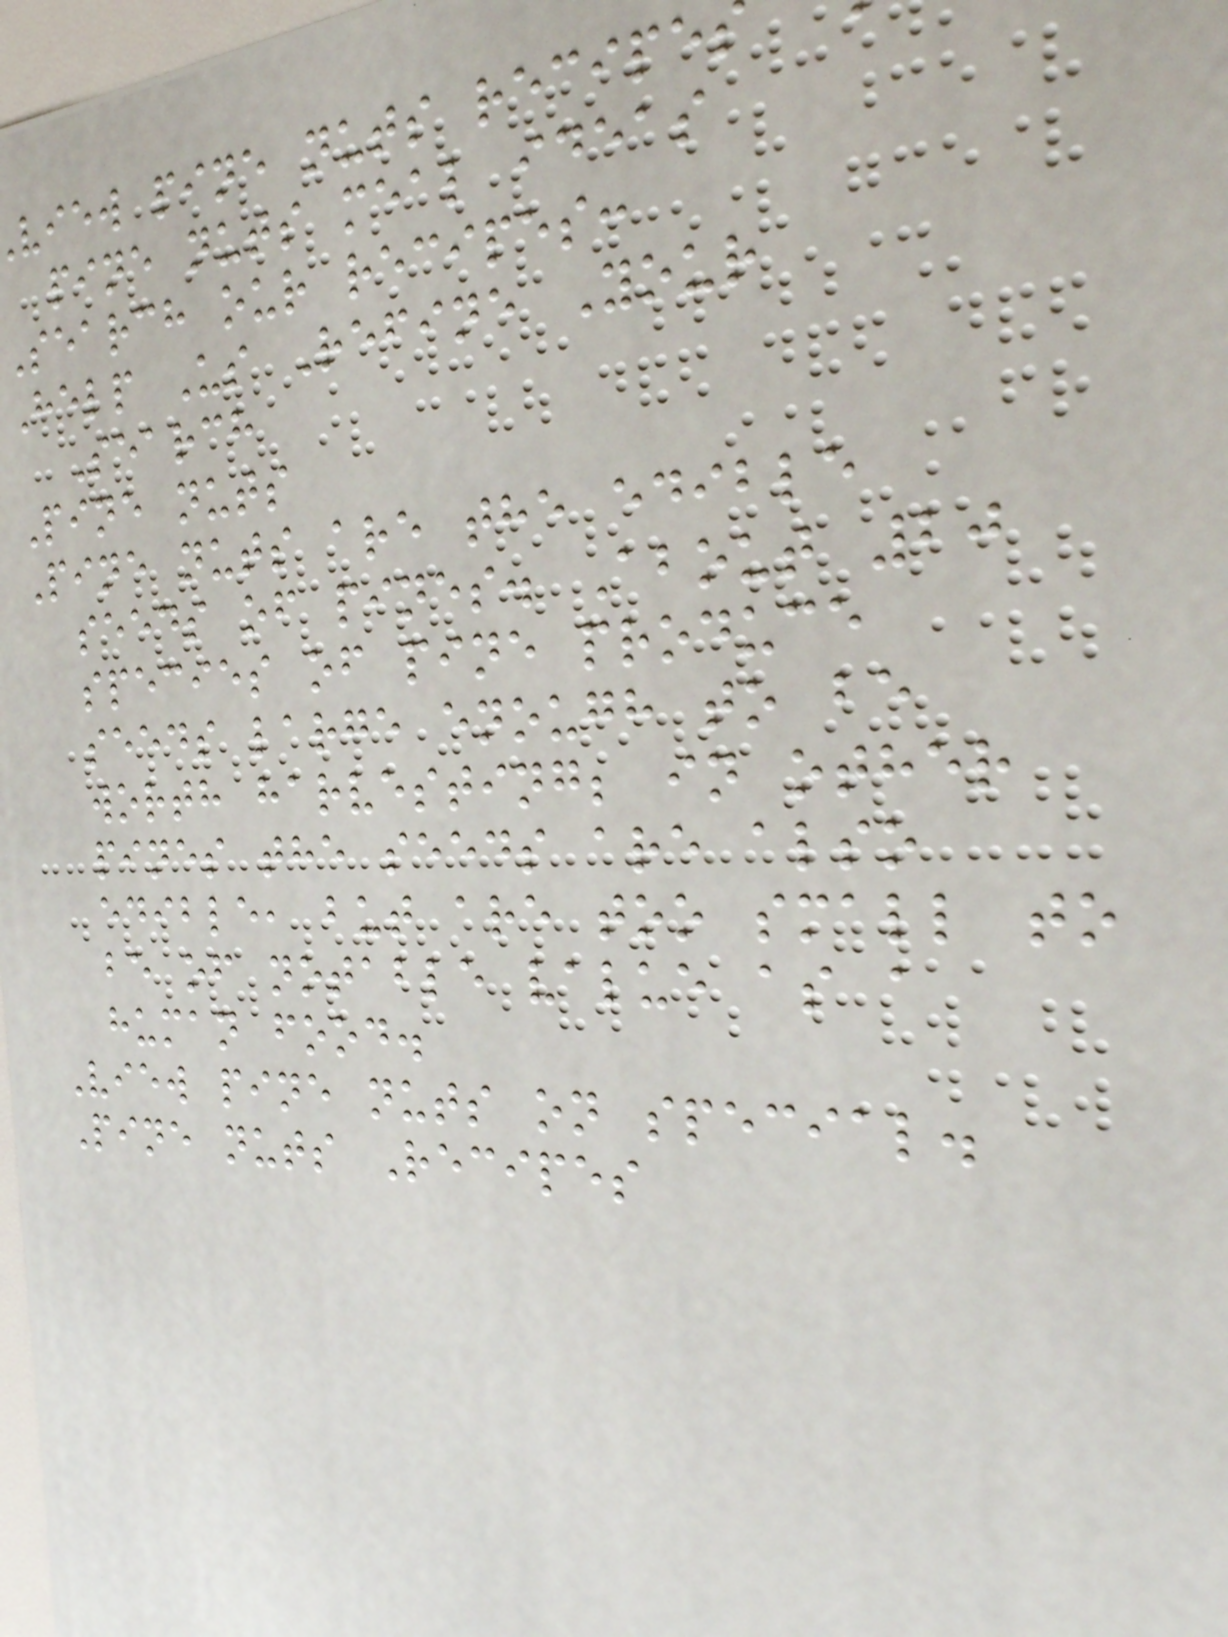view pine nuts recipe
pine nuts meal ideas
Search our recipes:
Help Us Refine Your
Search
Pine nuts
Pine nuts are the edible
seeds of pines. About 20
species of pine produce
seeds large enough to be
worth harvesting; in other
pines the seeds are also
edible, but are too small to
be of notable value as a
human food.
View pine nuts on special.
Pine nuts Recipes
